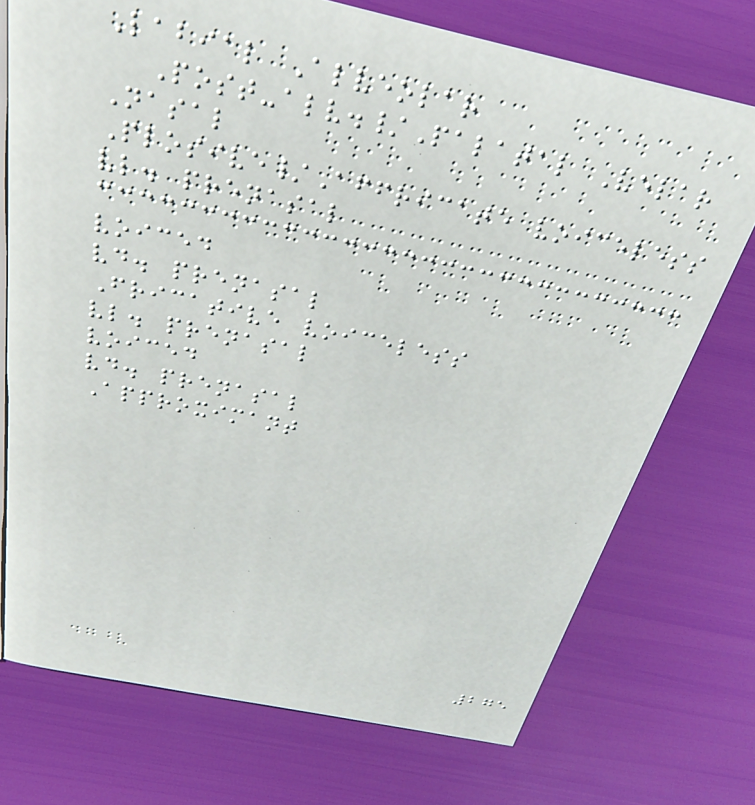Labial Alveolar
Post-alv./Palatal Velar
Nasal
Plosive/Affricate voiceless
vl. prenasal
voiced
vd. prenasal
Fricative voiceless
vl. prenasal
voiced
vd. prenasal
Approximant
275
